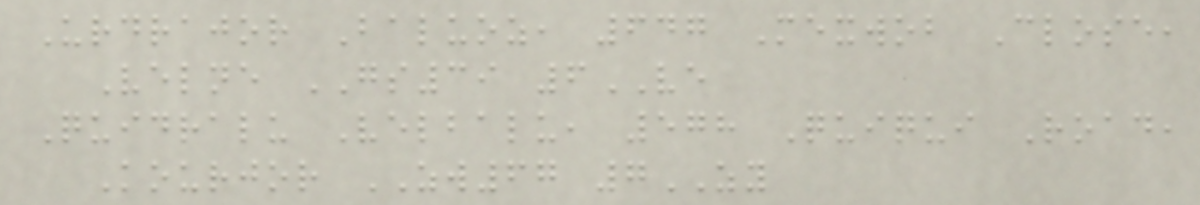Urdrajor Baluoz, 647 Mexwob Close,
Velne GS39 6VE
Quidralu Velbalu, 578 Quiqui Road,
Kourjor ZW67 7ZY
